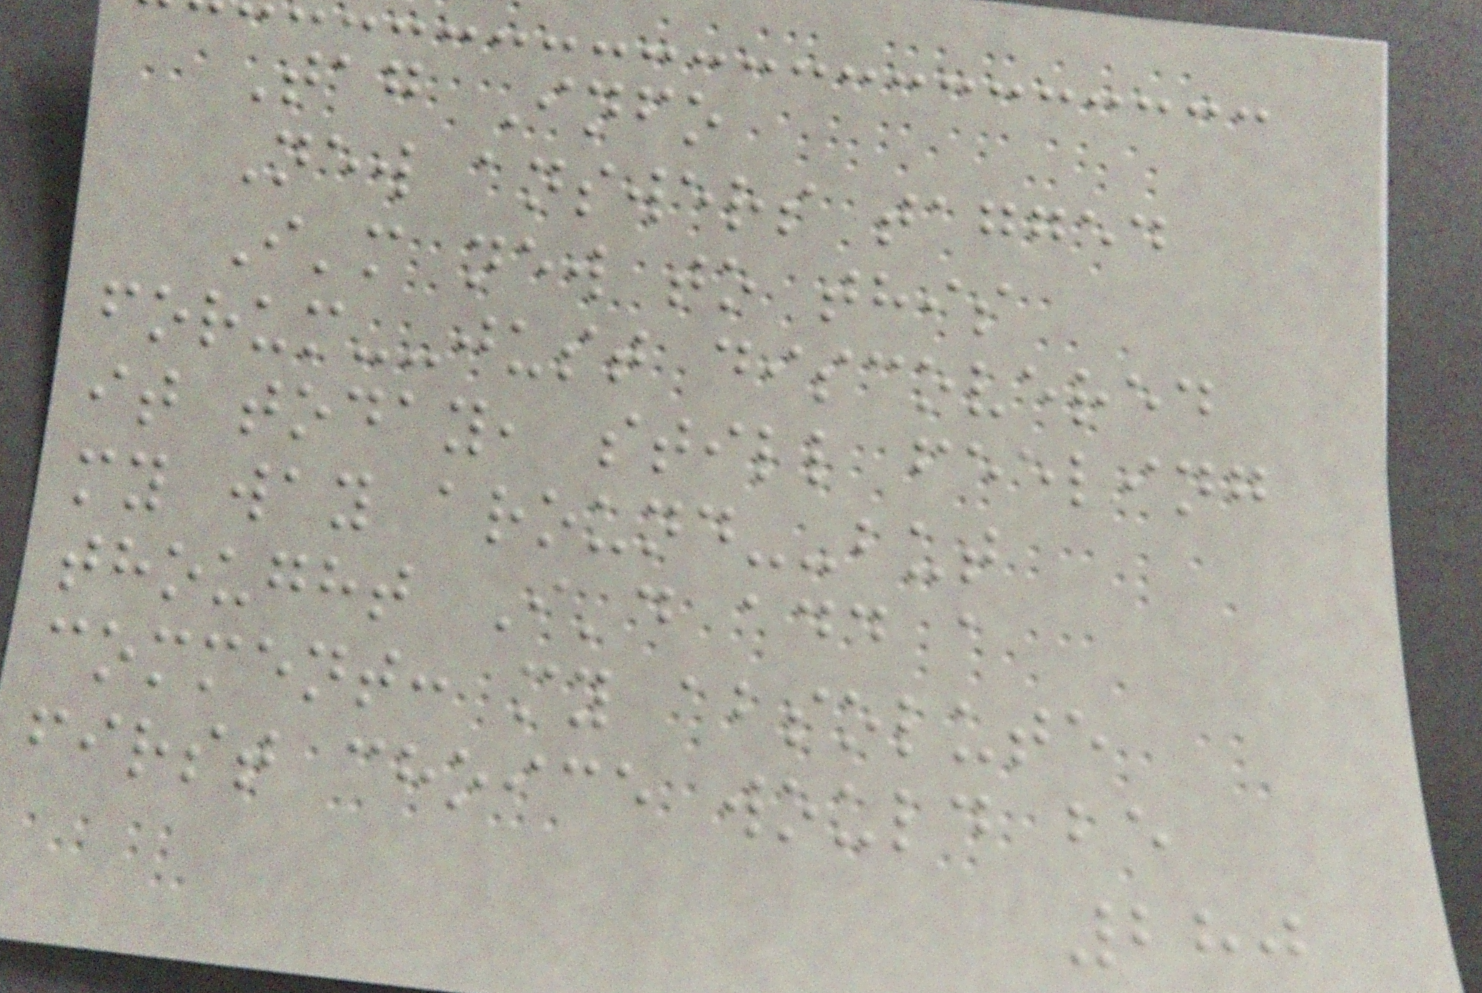Tag Info
New answers tagged
I'm new to this
forum--just discovered
it today, still feeling
my way around--but
thought I'd add a
comment: my absolute
first choice would be
280
